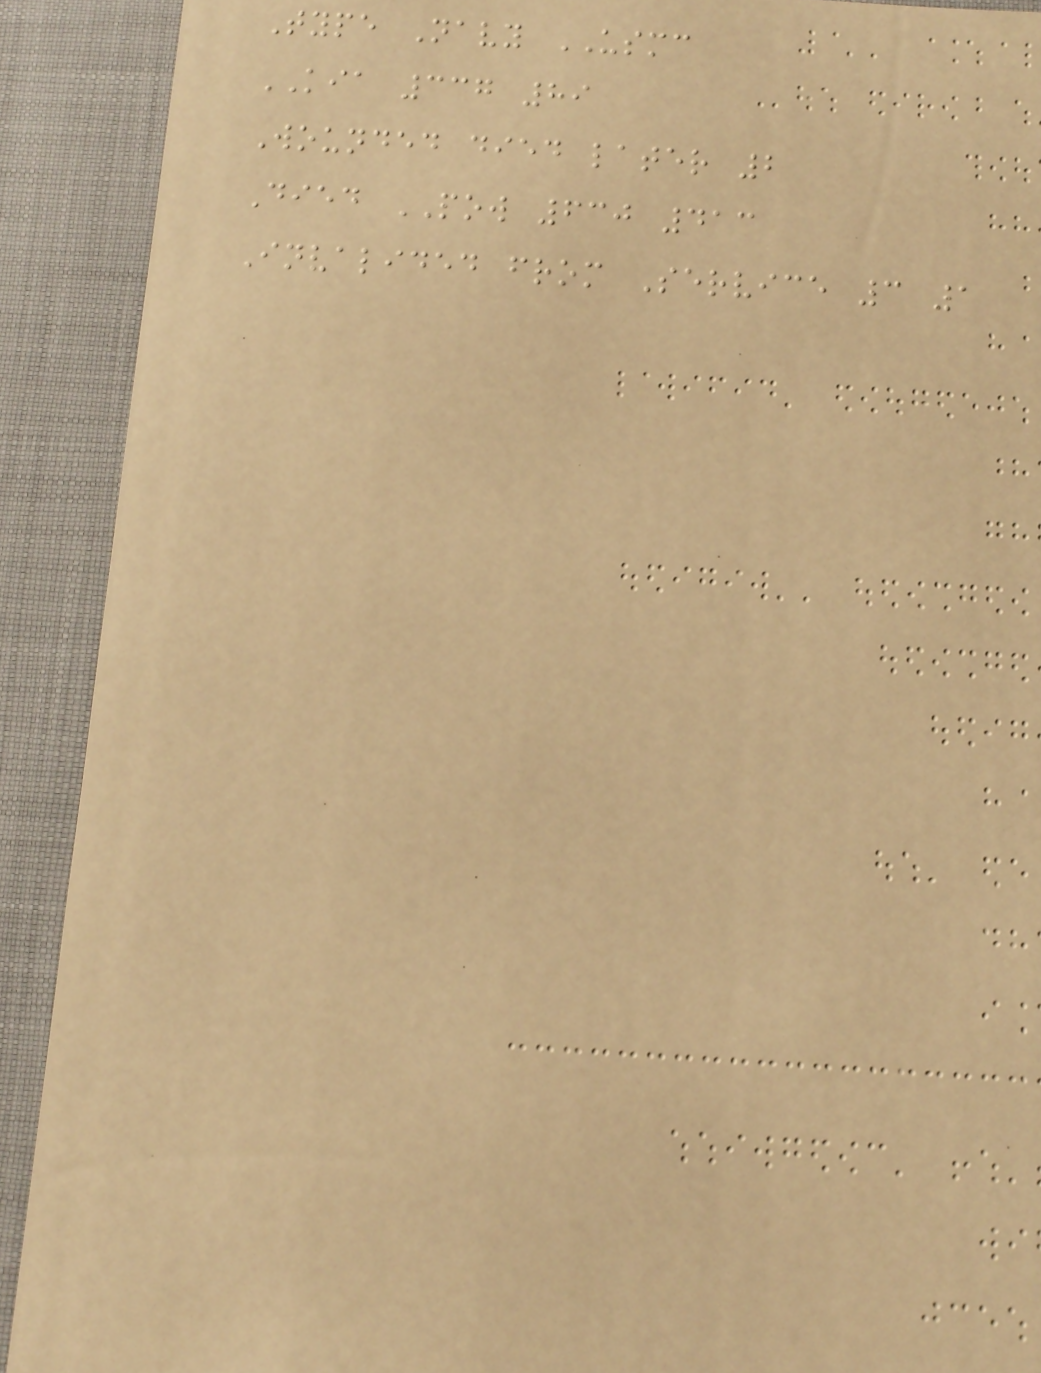Type Navy USMC
KIA 337 89
Wounded died later 2
Died POW 630 413
Invalided from Service 3 1
